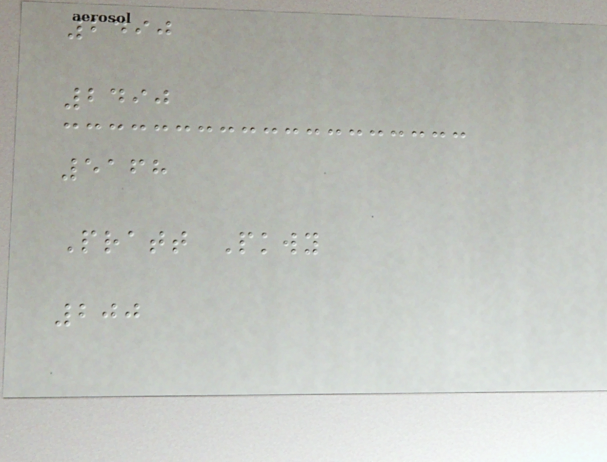2490
2490
5168
Pratt Pkwy
200
